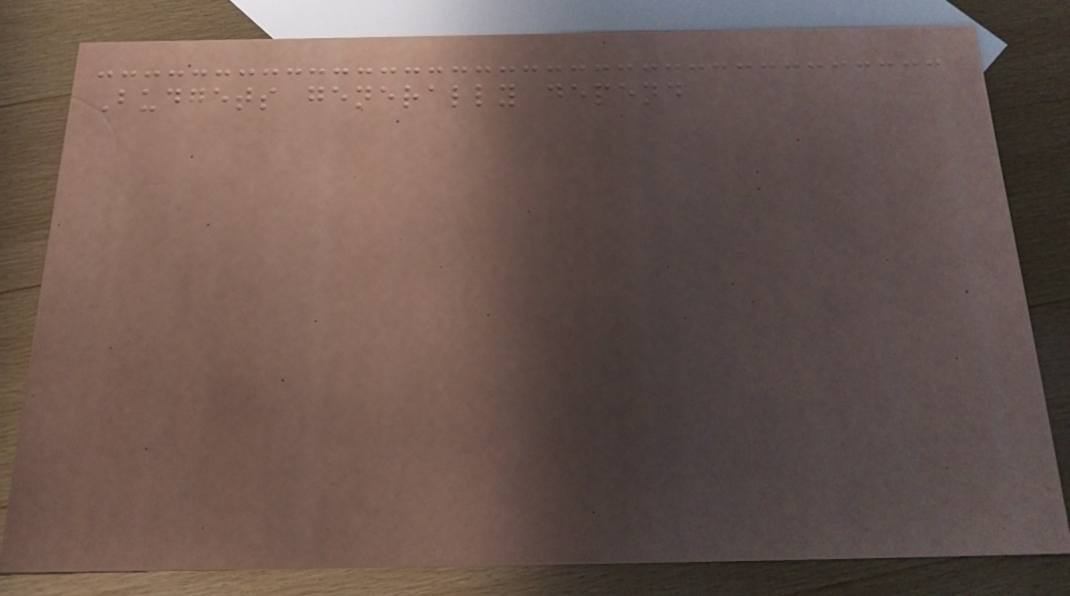Budgets generally depend
